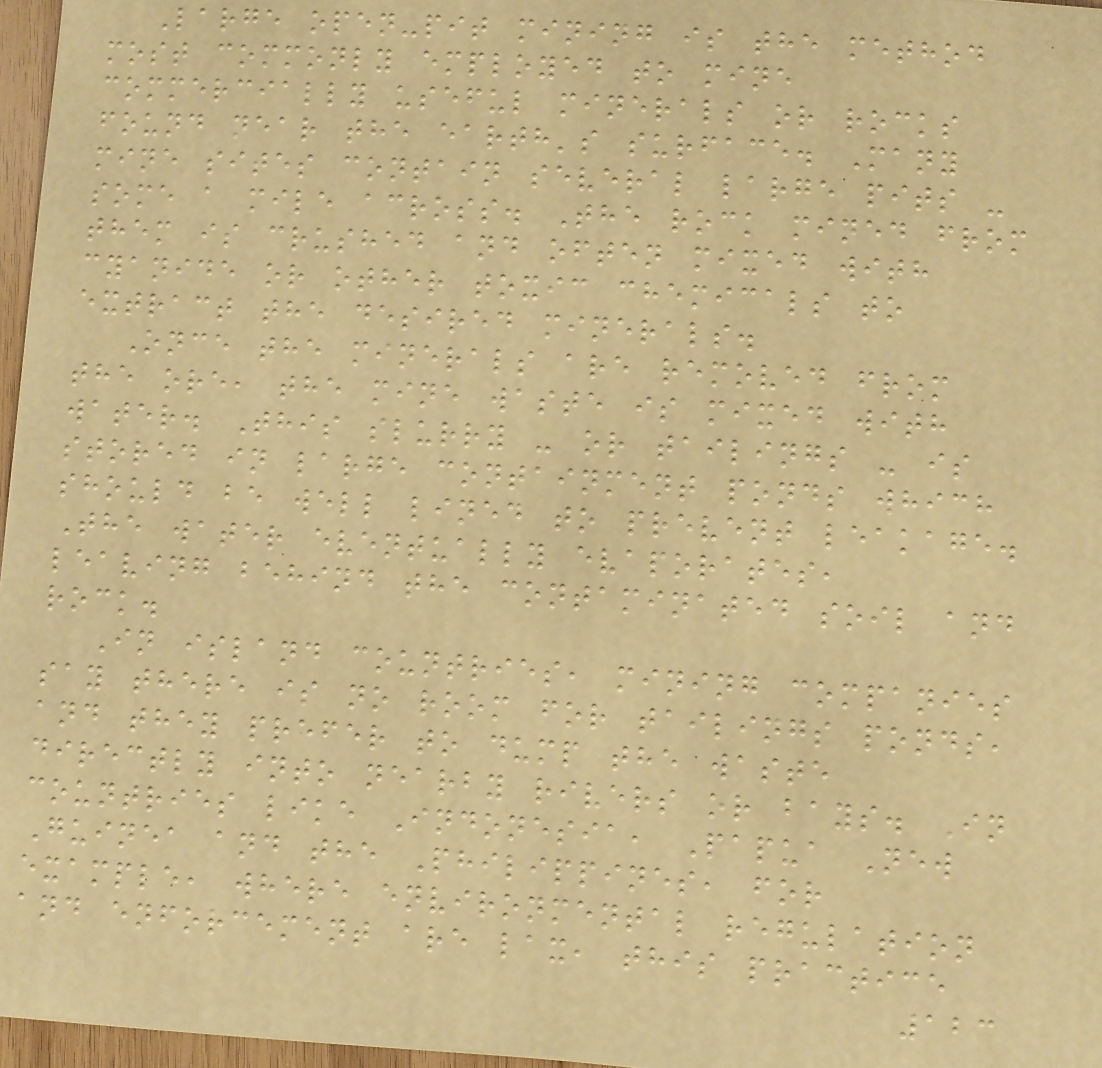Large open-pit mining is the method
most commonly employed to mine
commercially useful minerals or rocks
found near the earth's surface. Many
mine sites contain several large pits -
some a mile across. The rock mined from
them is crushed and often mixed with
cyanide or other toxic chemicals to
extract the desired minerals.
Once the minerals are removed from
the ore, the mine waste is mixed with
water. This slurry - or tailings - is
stored in large containment ponds which
should be well lined to prevent leakage.
The water eventually evaporates,
leaving behind the contaminated soil and
rock.
In island countries, mining companies
say there is no room for tailings ponds,
and they prefer to dump the waste
directly into nearby rivers or bays. In
countries like Indonesia, Papua New
Guinea and the Philippines, for
example, where environmental regulation
and enforcement are lax, this practice
123
